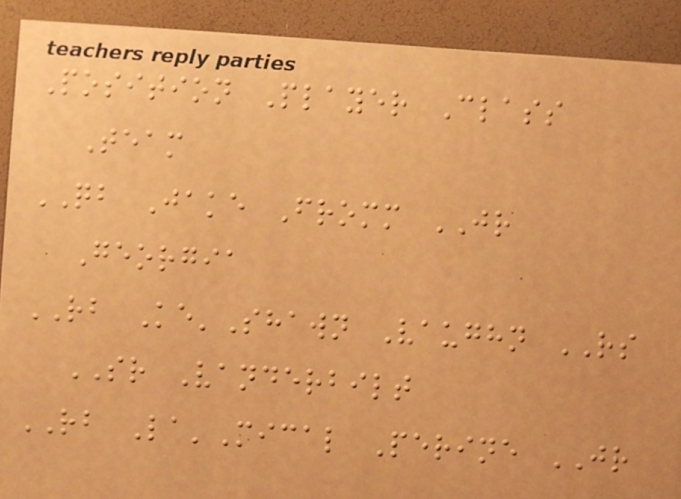Position Player Class
Team
QB Jake Fromm JR
Georgia
RB Ke'Shawn Vaughn RS
SR Vanderbilt
RB La'Mical Perine JR
